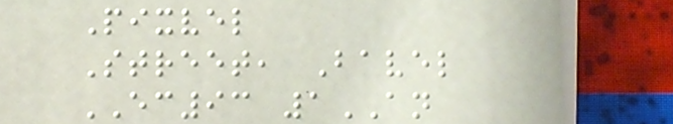Pixvel
Street, Bavel
EC93 1AN
